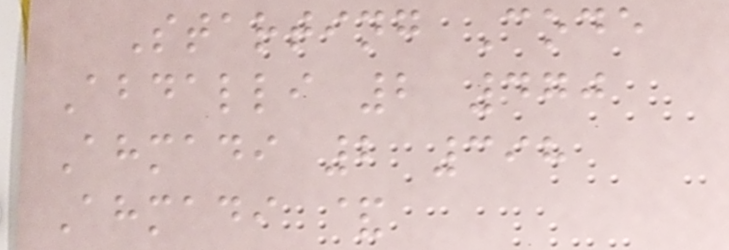Starting Code
Abdalli 2 470
Ahmadi 2 398
Ahmadi &
